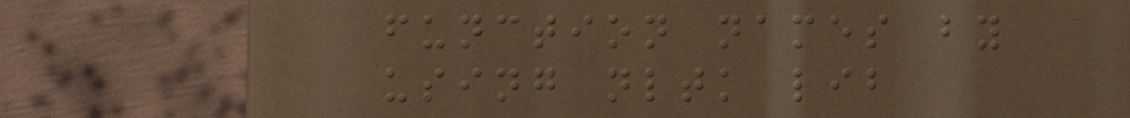function names by
using nltk lib
